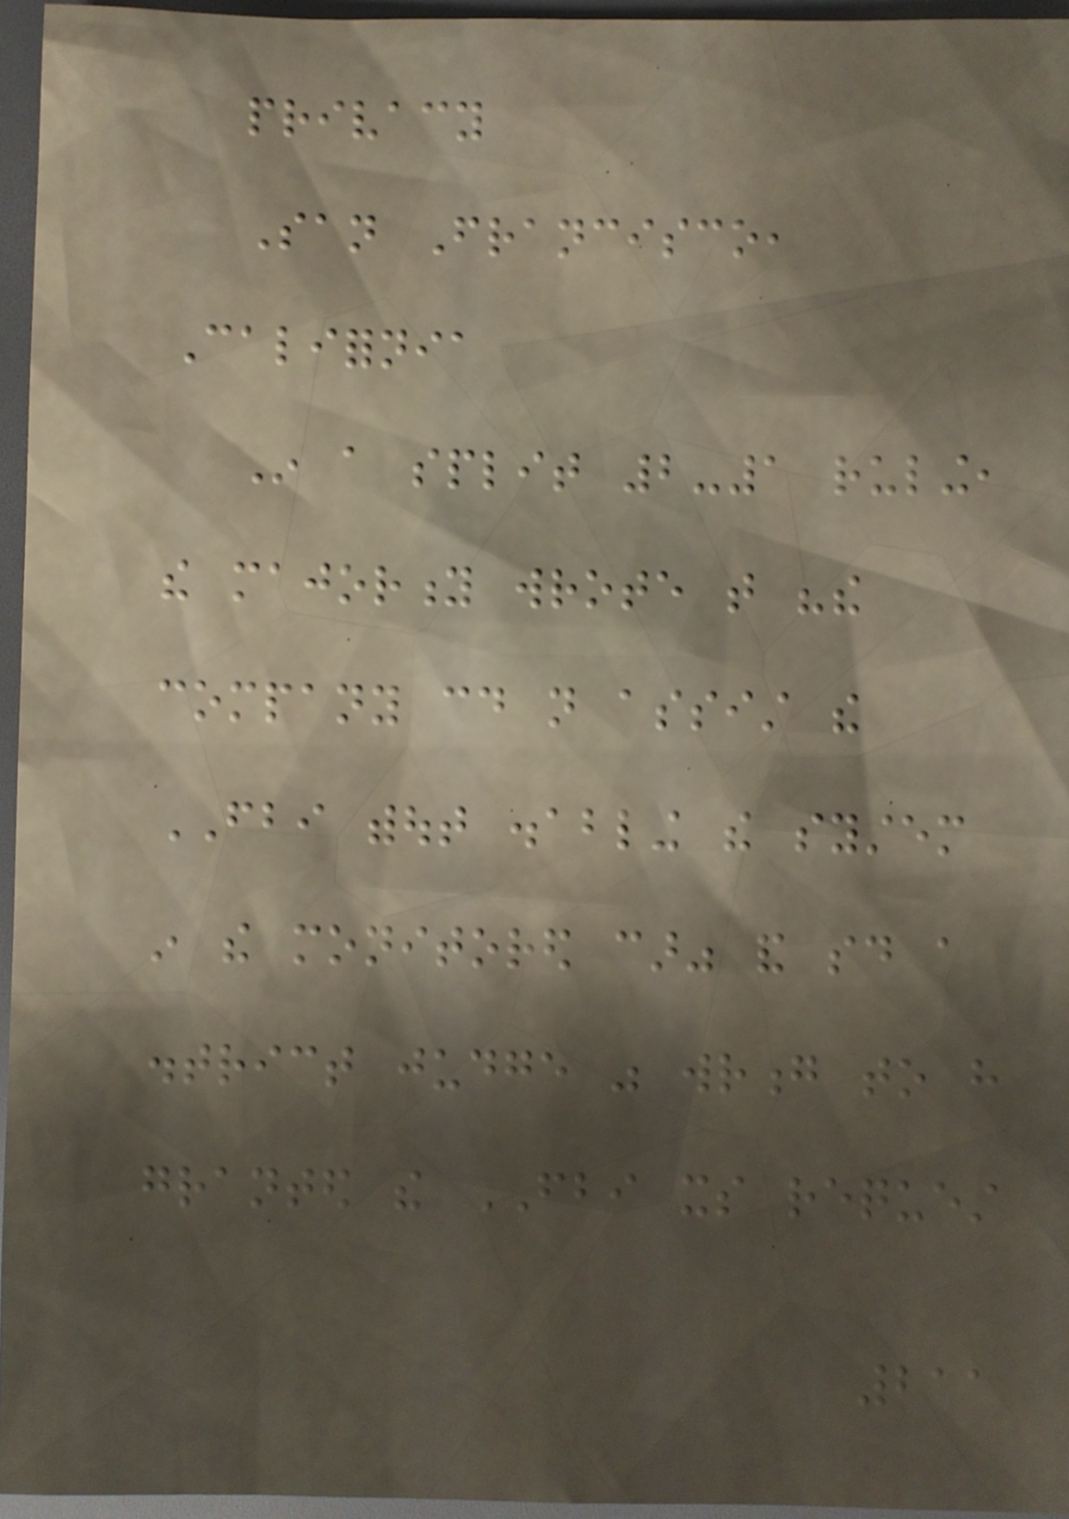privacy
San Francisco,
California
In a split 2-1 ruling,
the majority wrote that "the
company could not assist the
FBI without disabling the system
in the monitored car" and said a
district judge was wrong to have
granted the FBI its request
211
